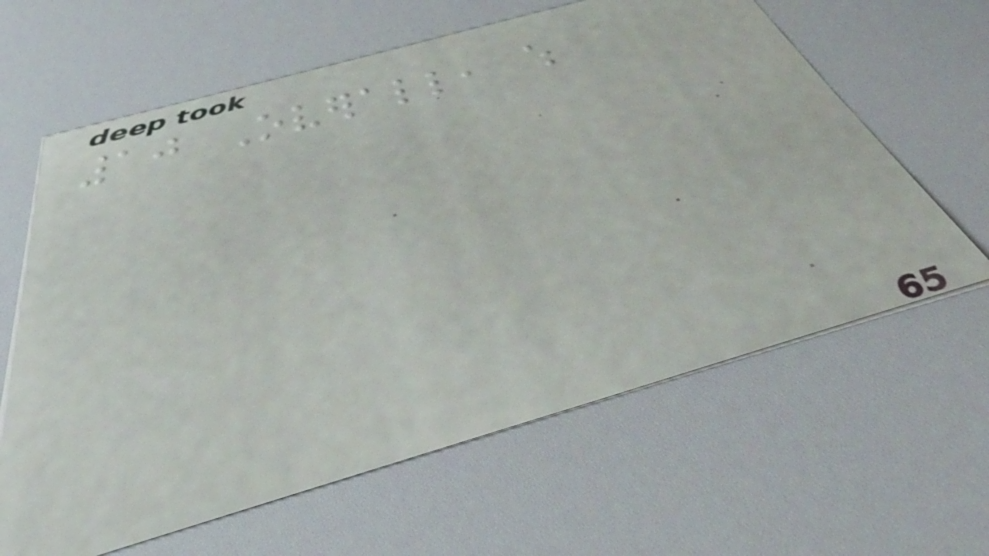10 Overall, which
